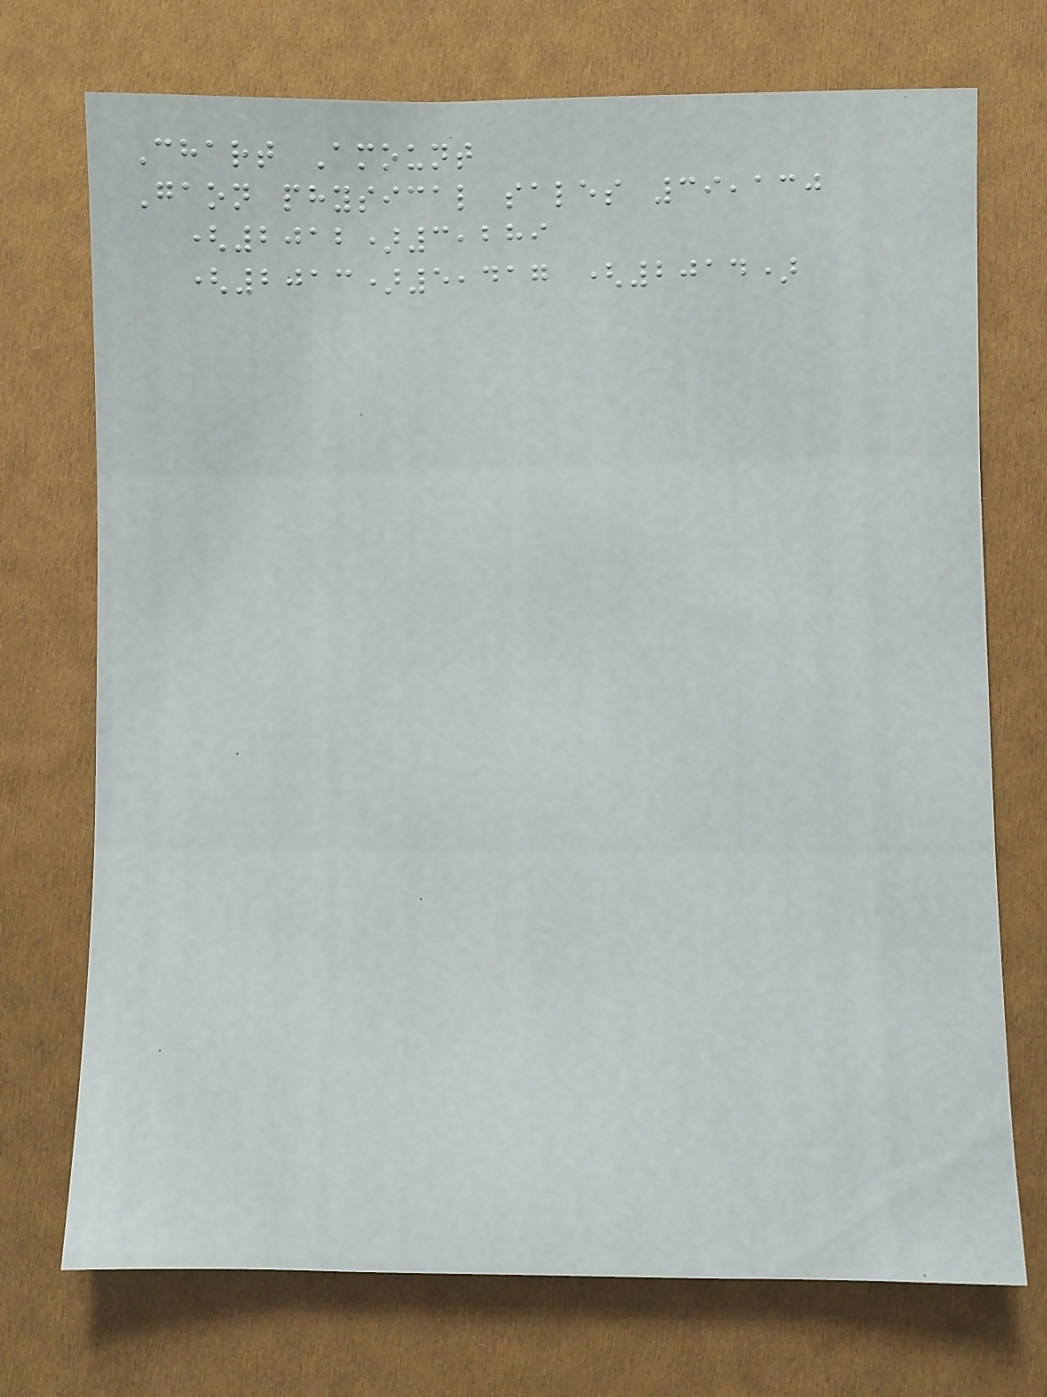Chart Amount
Gaon physical sales 39,130
(2012)3,289
(2013)5,417 (2014)
